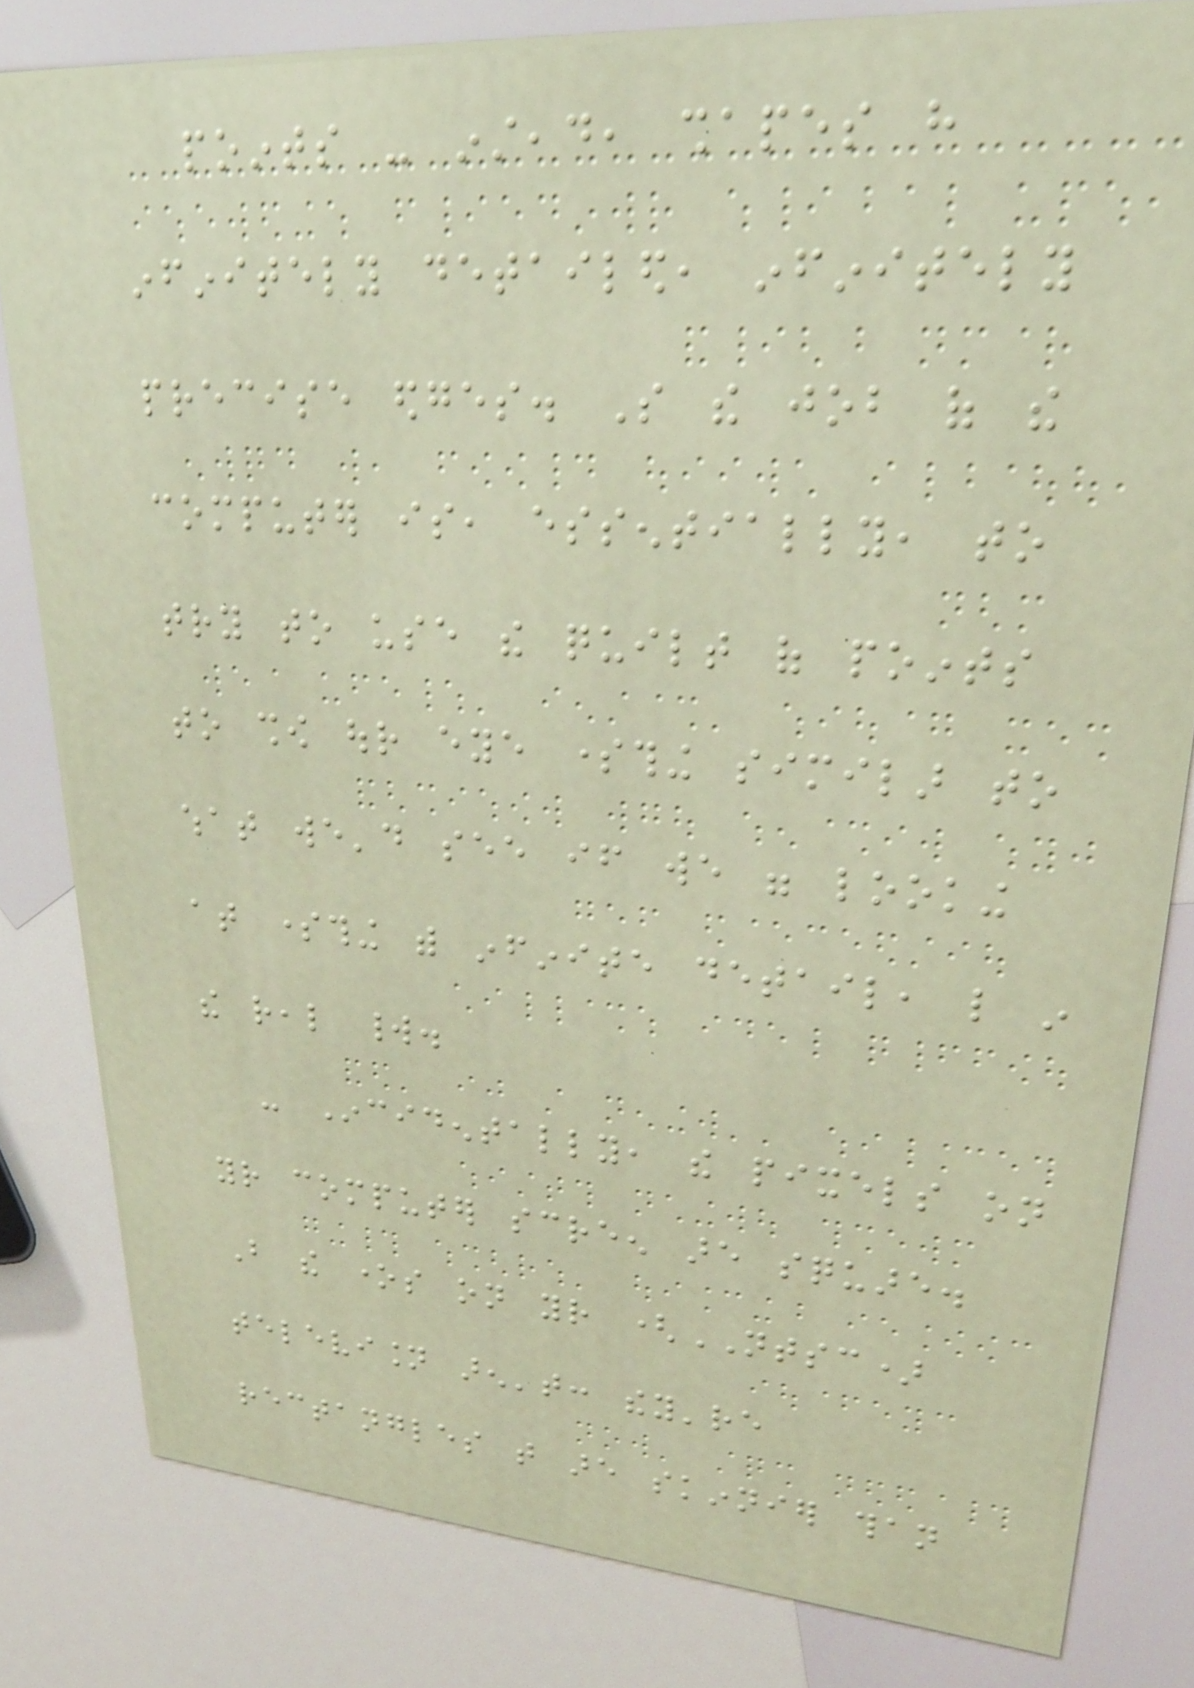points - instead, shapes have
infinitely detailed, infinitely
precise edges. So the job of the
computer is, essentially, to
try to use the quilt of points
to show our eye something similar to
what we'd see if we were looking
at something with infinite detail, like in
the real world.
- Incidentally, the pixels on
your computer screen are square.
But the ones on your (NTSC)
television aren't: they're
rectangles that are skinnier than
